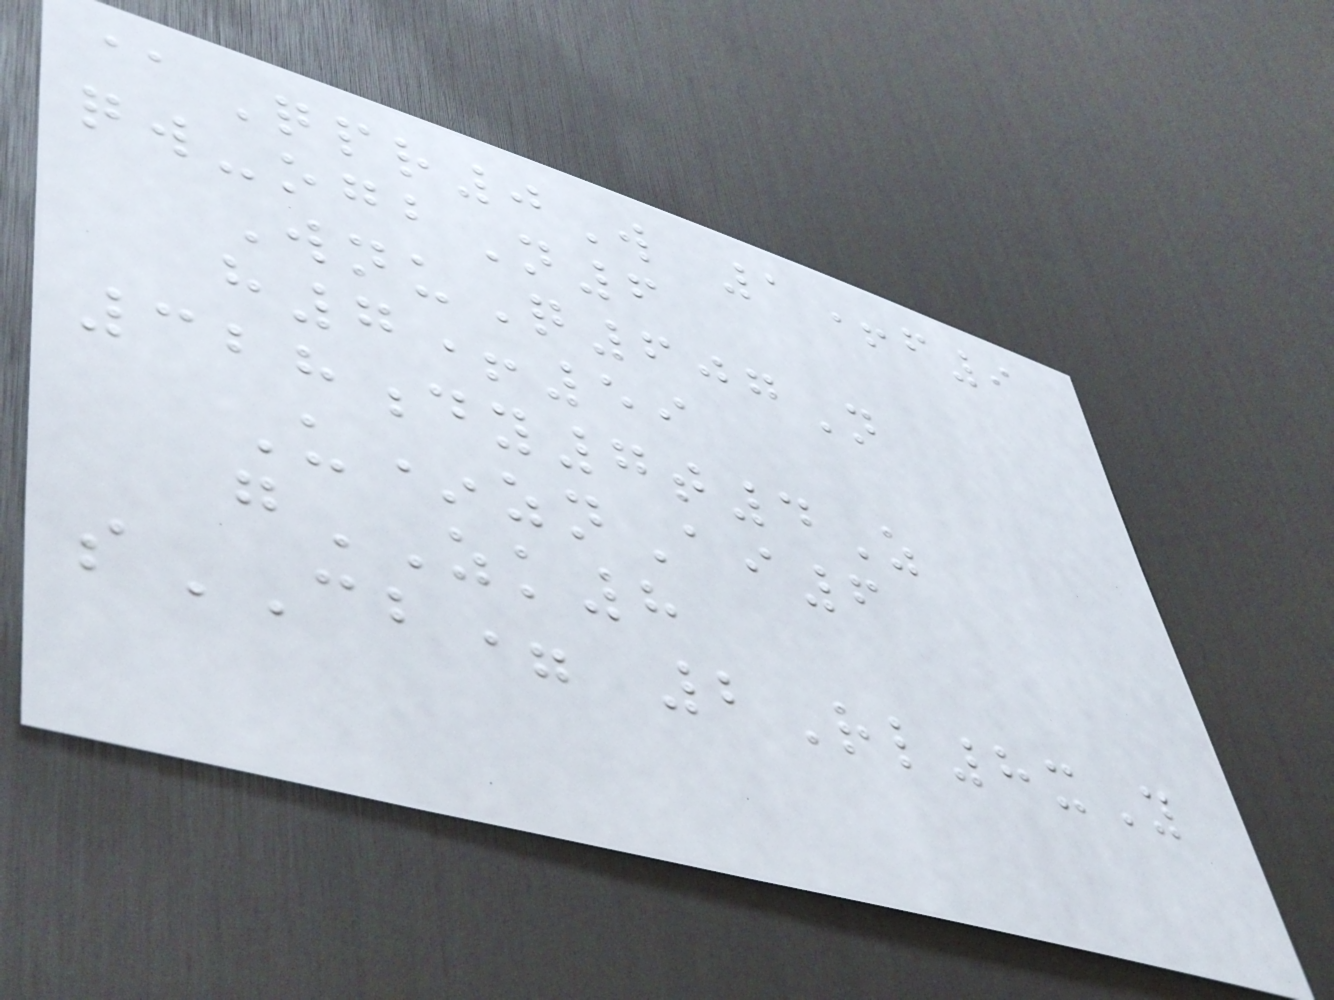@Qpr0W 1+f9
qw-ogbN6
WnuQ607N
h7+59
328dy7t4Z
U*znAi6
gZK8
sCB= 2Rl8xY
